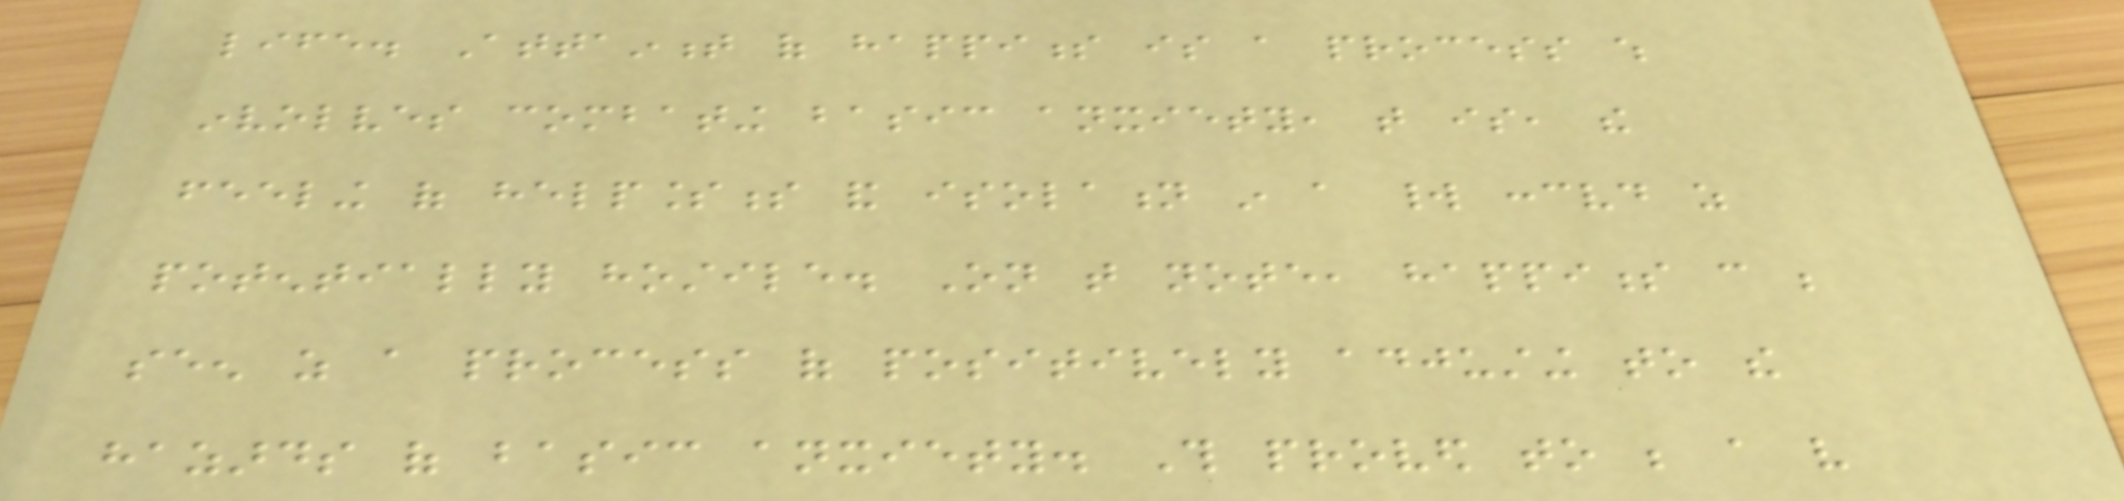life. Attainment of happiness is a process which
involves combating basic anxiety, that is, the
feeling of helplessness and isolation in a world conceived as
potentially hostile. On that note, happiness can be
seen as a process of positively adjusting to the
hazards of basic anxiety. This proved to be a very
